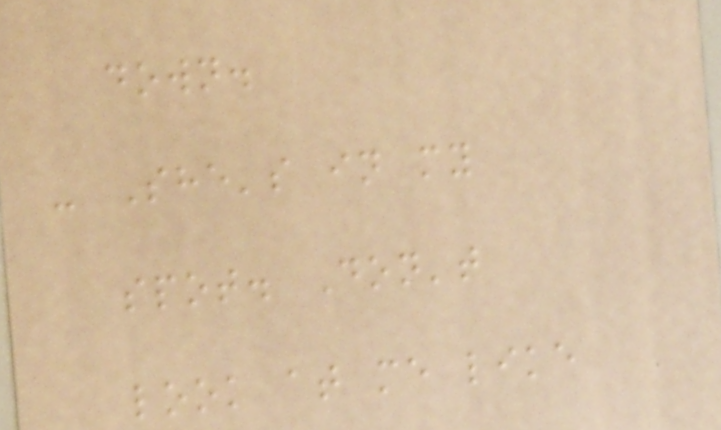down.
- She's in my
spot. Don't
look at me like
